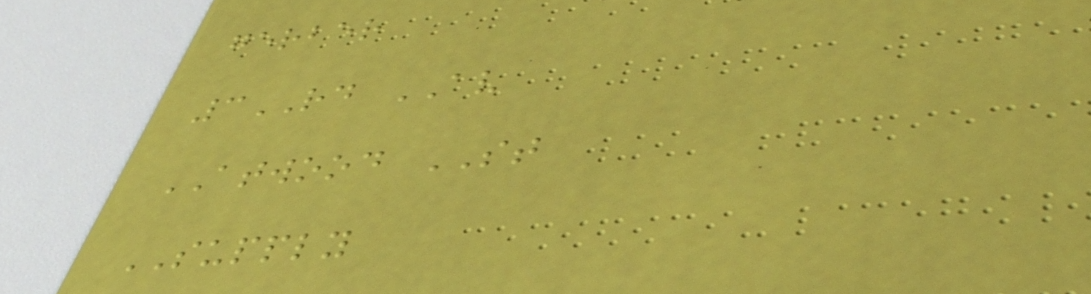gerber
3RD AV
ATWOOD ST
SUPPLY
